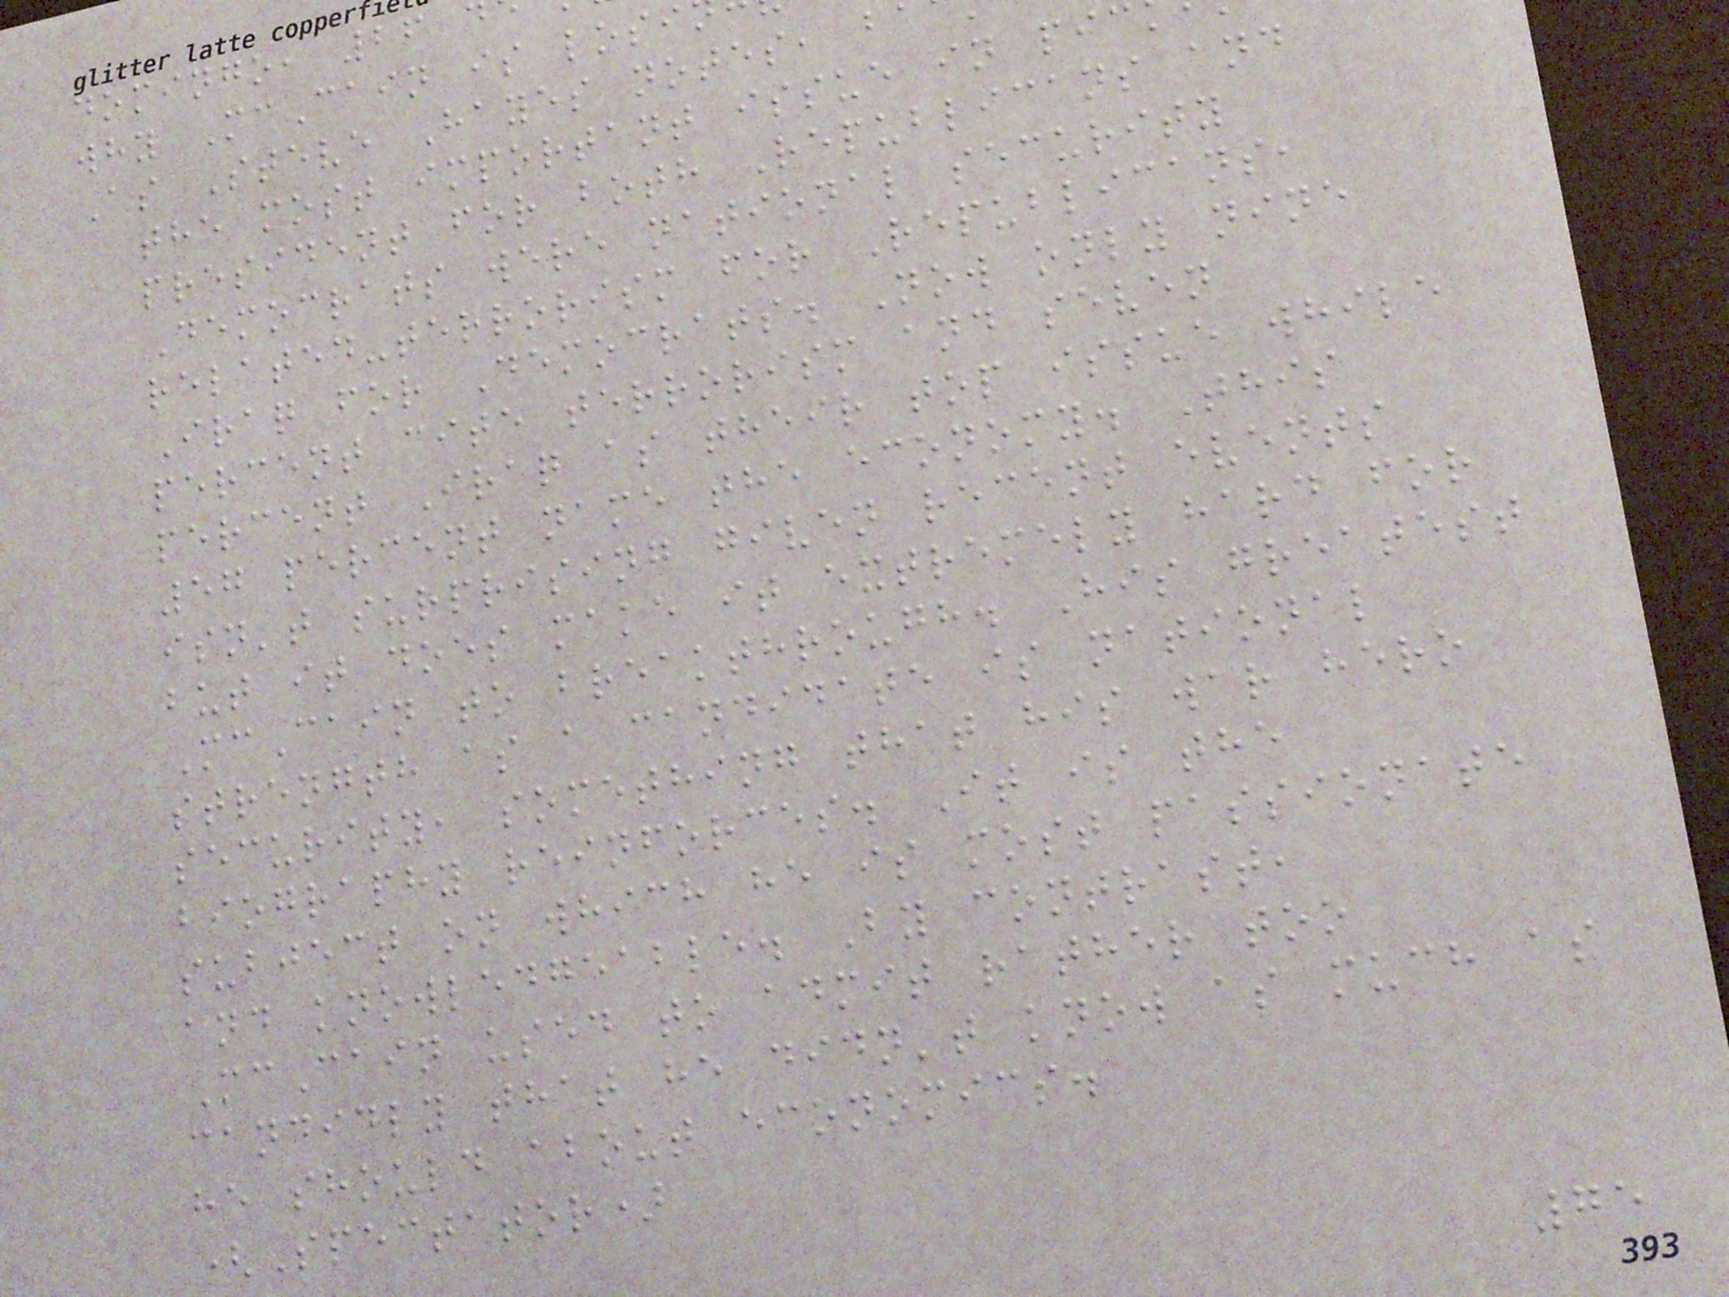domingo, 26
why McCain is losi
As Steve Hayes notes, b
the most important issue in pic
president for both Republicans and
Democrats were national security
related-terrorism for Republicans,
Iraq for Democrats. Now only nine
percent cite terrorism and seven
percent Iraq as their top issue while
57 percent name the economy. This
isn't surprising given recent events
but it does make it extremely hard for
McCain to breakthrough. His greatest
strength as a candidate is national
security, something that his war hero
biography reinforces. It is the
subject on which he is most passionate
and knowledgeable. By contrast,
McCain used to admit rather too
candidly that he didn't know as much as
he should about economics.
(Spectator)
75
